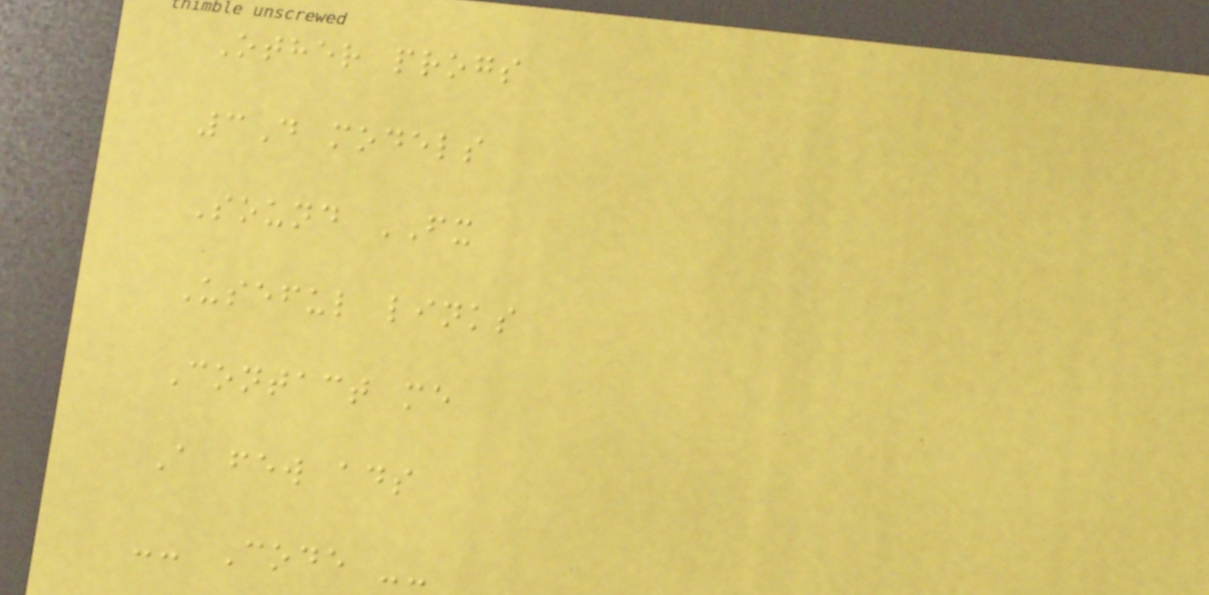Other progs
3D models
Sound FX
Useful links
Contact me
A few ads
-- Code --
